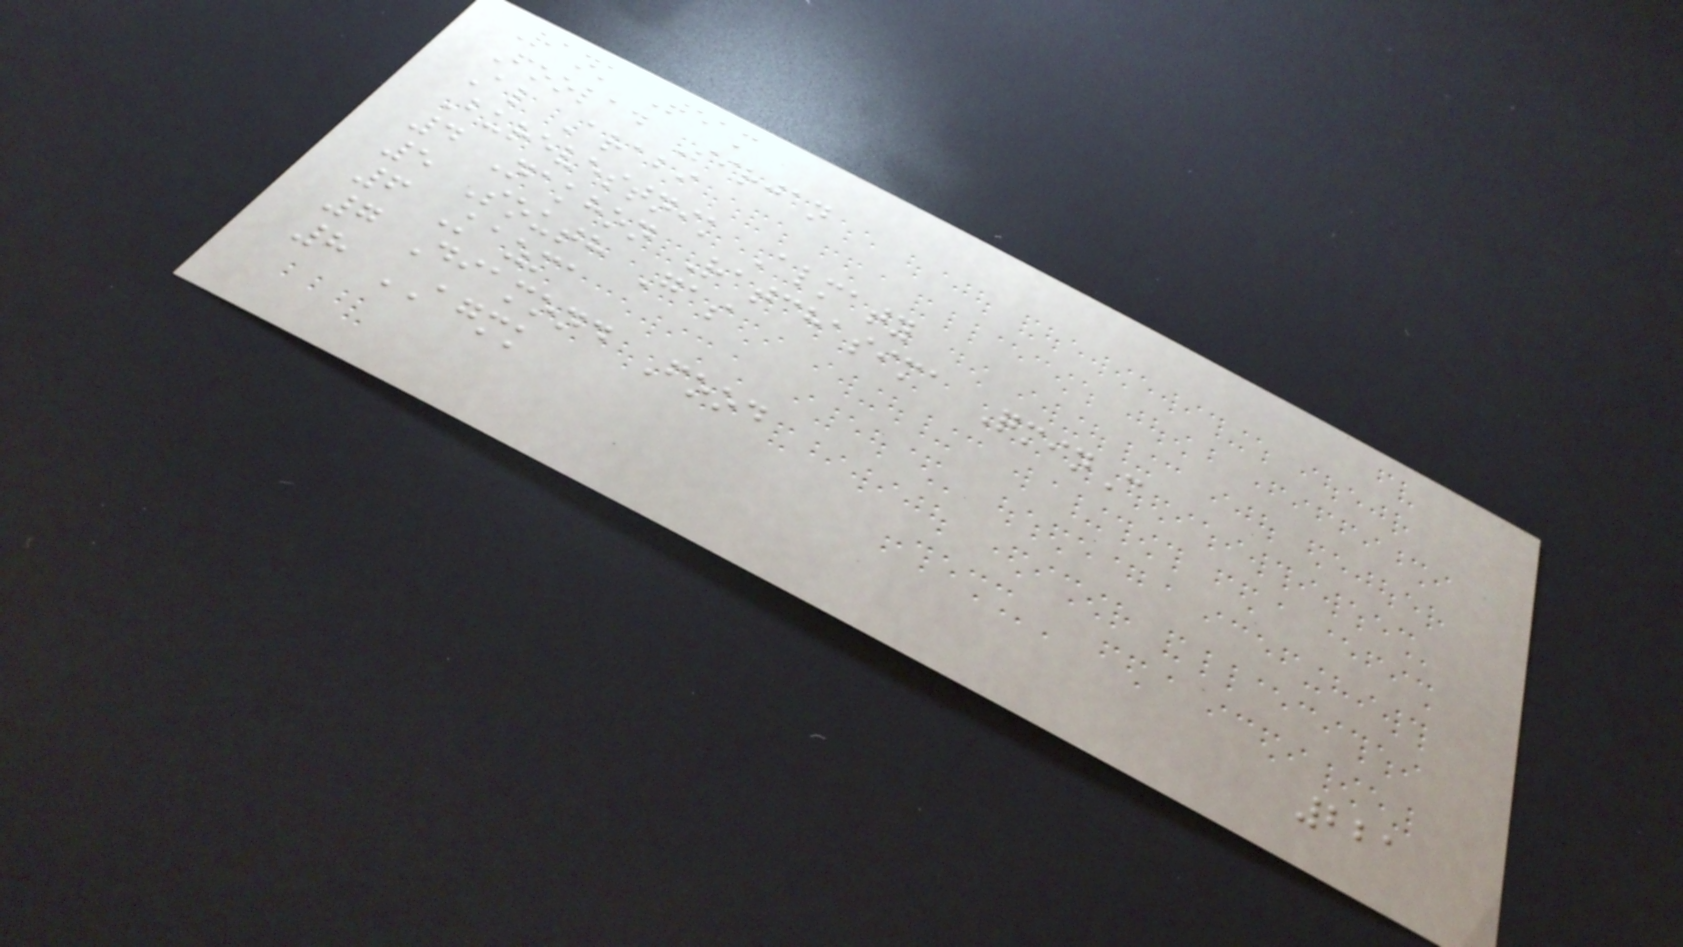Rank Team
Foolad Sirjan
Al Arabi
Burevestnik Almaty
4 Nakhon Ratchasima QminC
5 South Gas
6 Kazma
7 Diamond Food
8 AGMK
221
